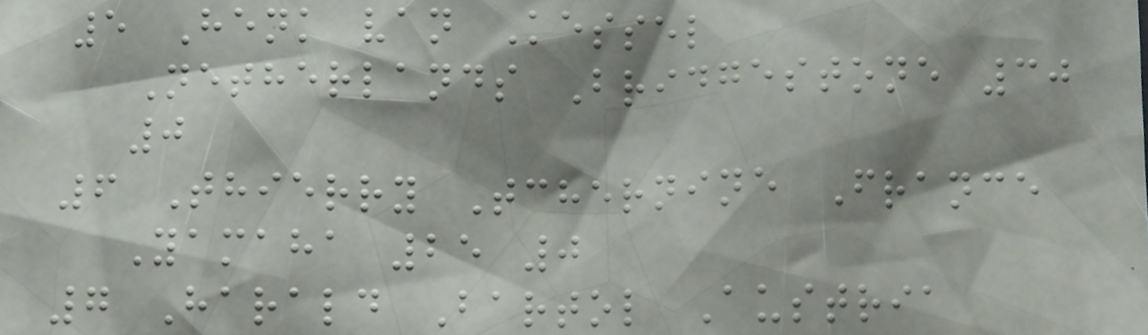5 Henk van Kessel
Netherlands Bridgestone 30
0
6 Thierry Tchernine France
Yamaha 25 0
7 Harald Bartol Austria
